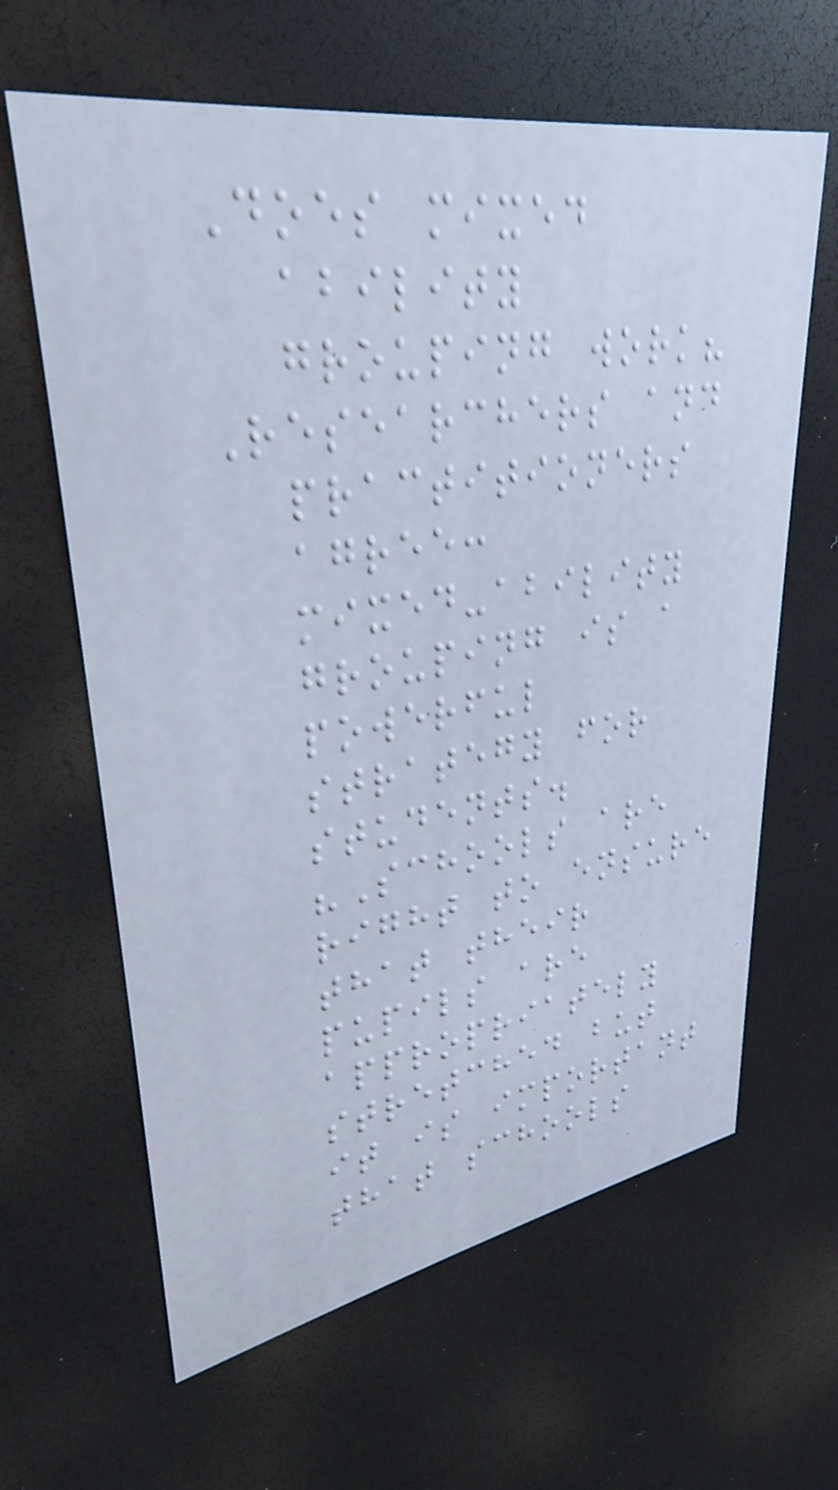Does mixed
ability
grouping work?
Researchers and
practitioners
agree:
mixed-ability
grouping is a
powerful
strategy for
students.
"Schools are
right to ensure
that their
pupils are
appropriately
stretched but
it is important
that schools
